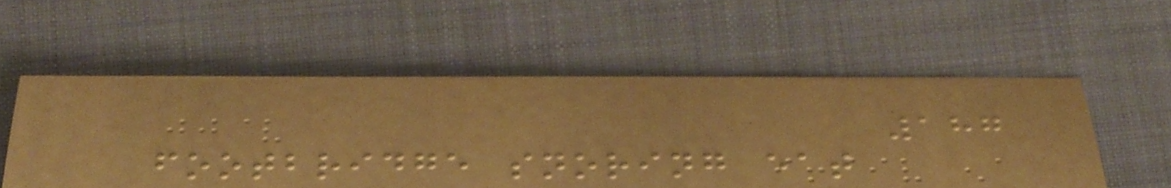187
footbridge snoring eat
